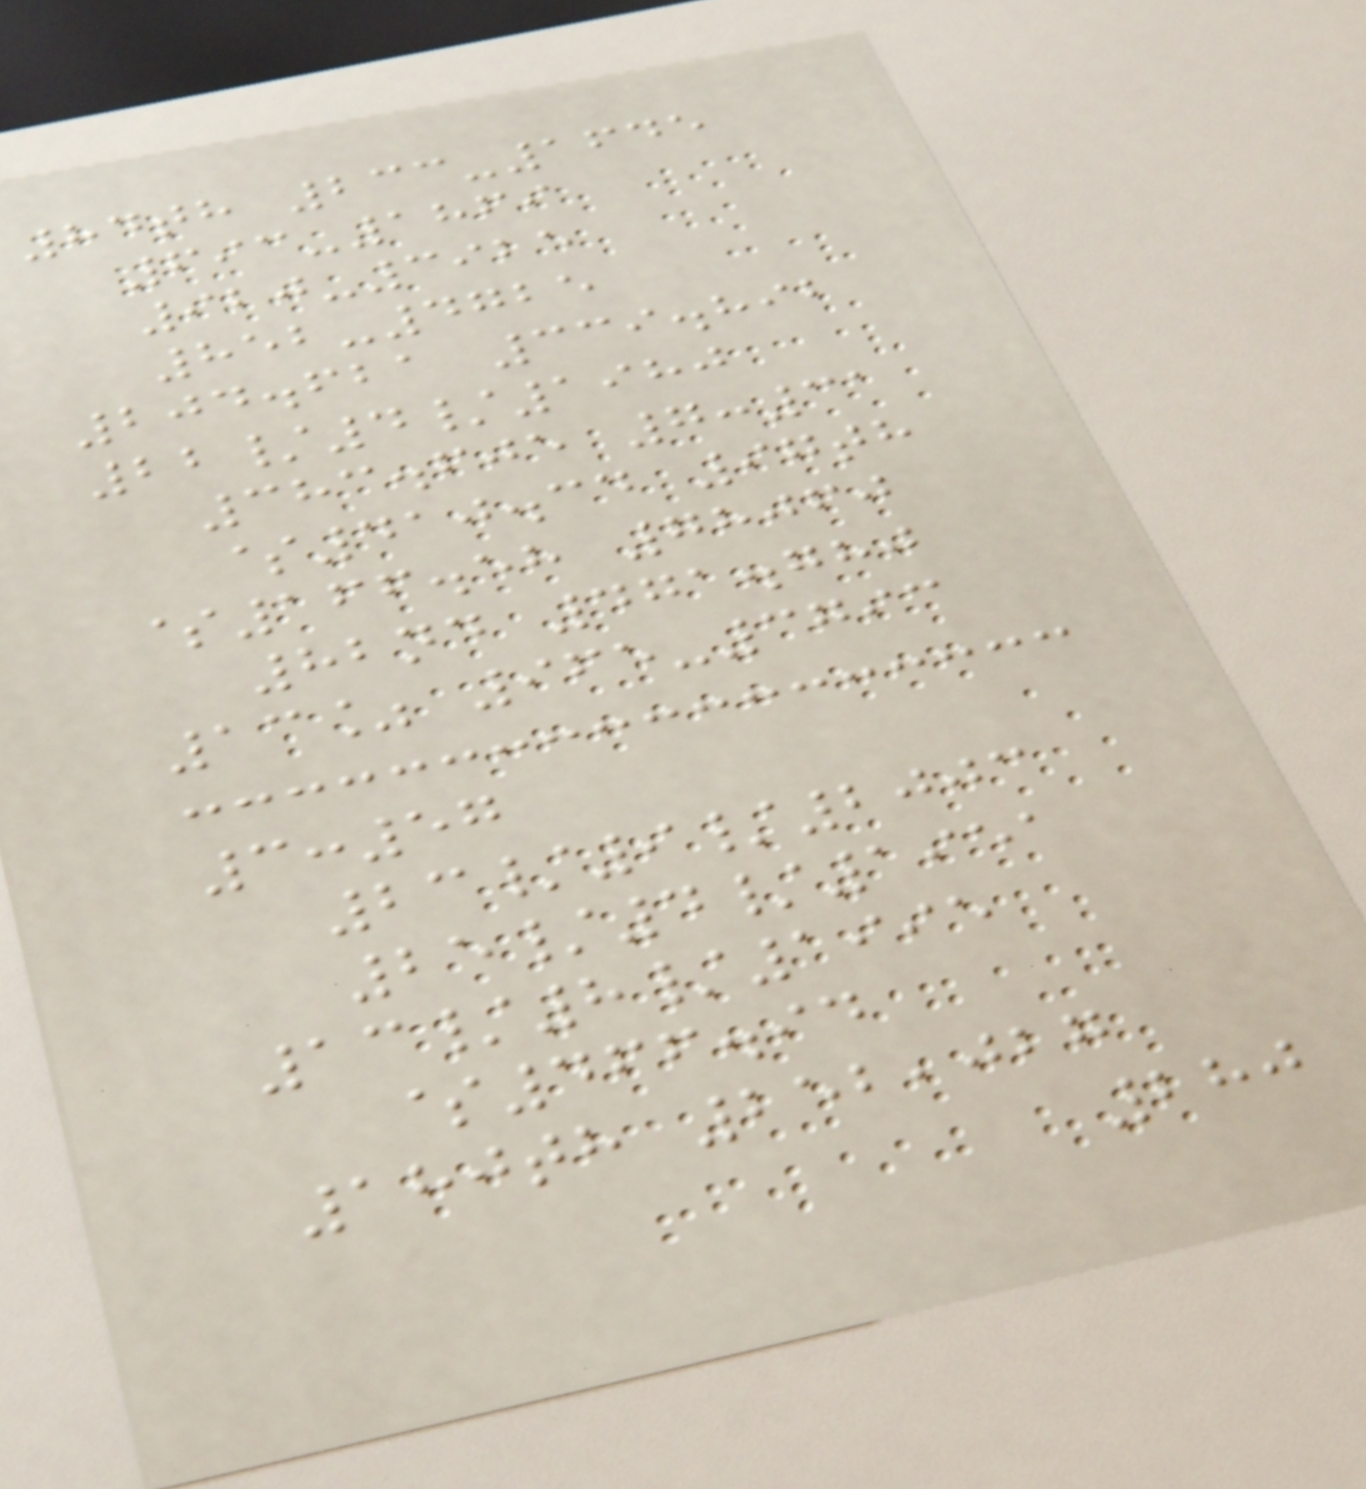84th 233-1645
693-1869
920-3925
852-4725
204.621 339.892
22/4/1980
383.605 7:31
$410.34 97th
$166.58 78060
82nd 471.780
13% 965-3793
3:57
23/9/2003
25/4/1951
13/8/1995
$466.94
180th 252,027
280
